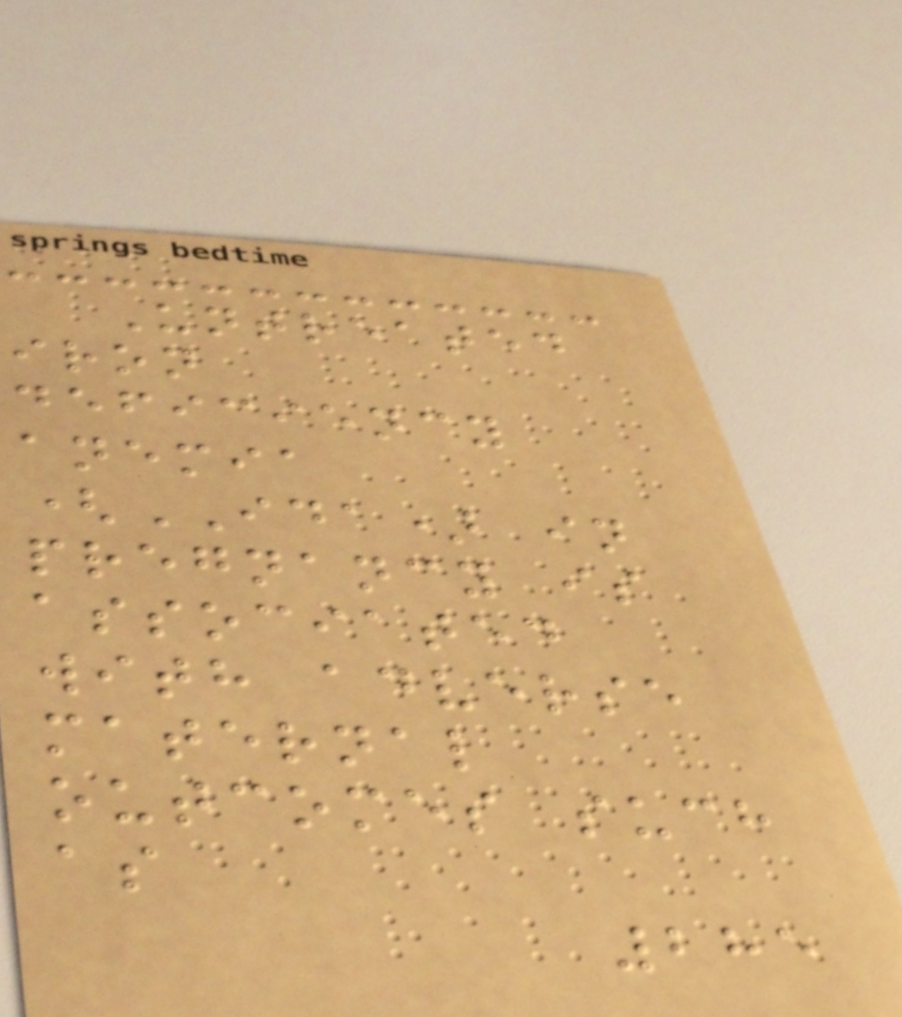Untreated
iron
deficiency
anemia
(IDA) in
pregnancy is
associated
with adverse
maternal
outcomes such
as
285
